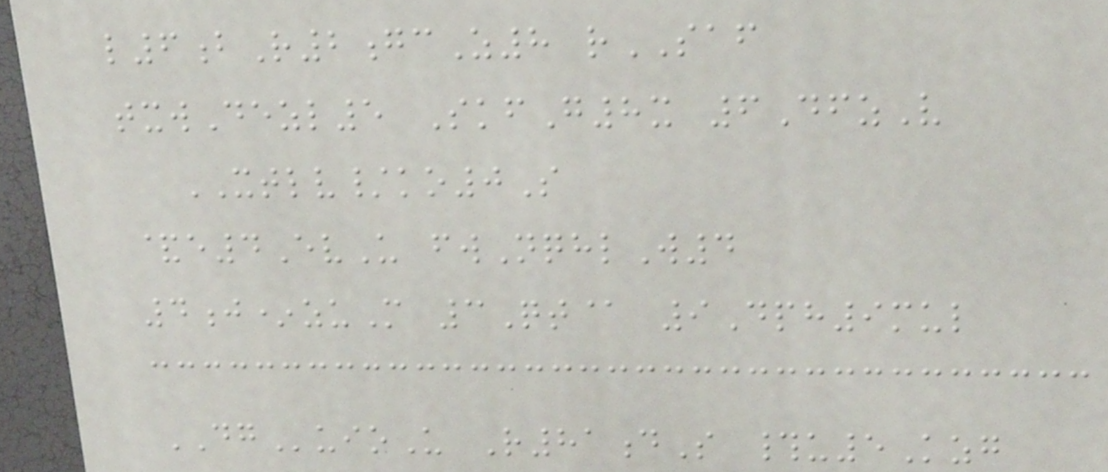l6bR2gcZ8 rSAF
txwDezl5 SkfG8x 6DfzV
XTLV/ko0S
&e4EvU fwNqhlW4
4j*zuM 3Qt@ 9Dph9mul
DGuioU R81dS #u5Kzg
